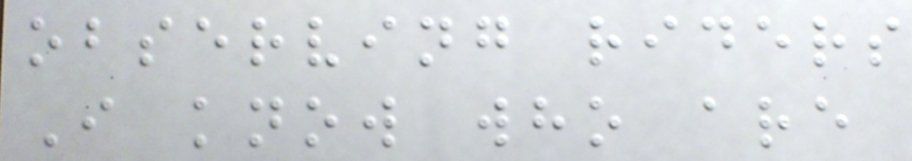observing riders
I know who are
